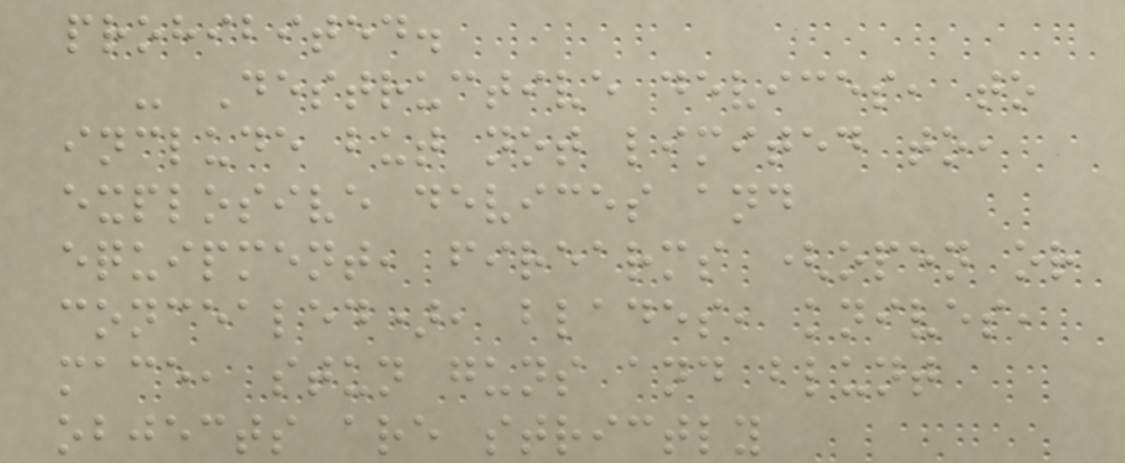prohibited.
- Destructive devices, to
include but not limited to,
explosive devices and
equipment, firearms (open or
concealed), blades, knives,
mace, stun guns and blunt
objects are strictly
